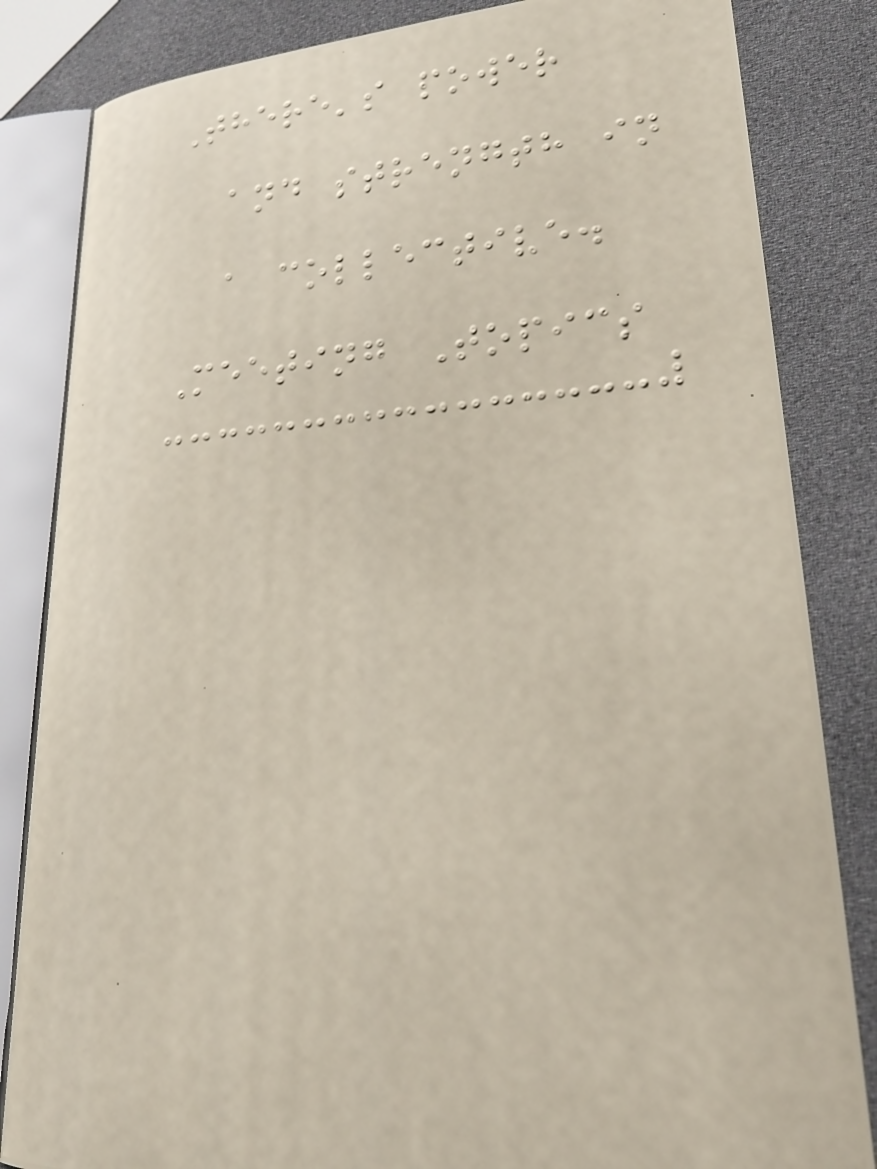There's power
and strength in
a collective.
Meeting Topics
